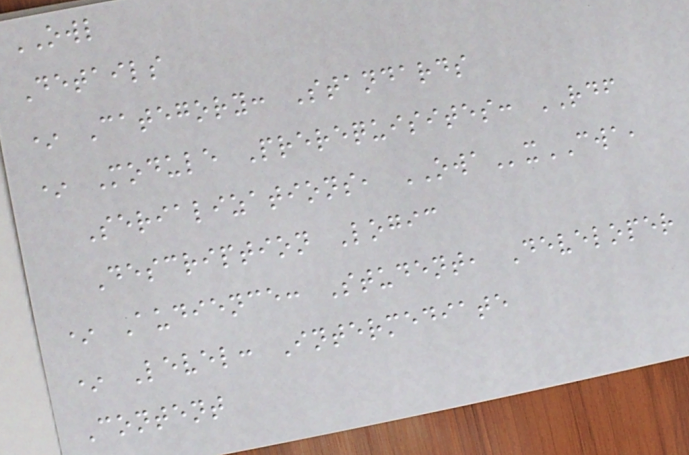OWL
Details
* Category: Standards
* Module Prerequisites: RDF
Serializations, OWAxCWA,
Description Logic
* Audience: Student, Developer
* Level: Intermediate
Content
